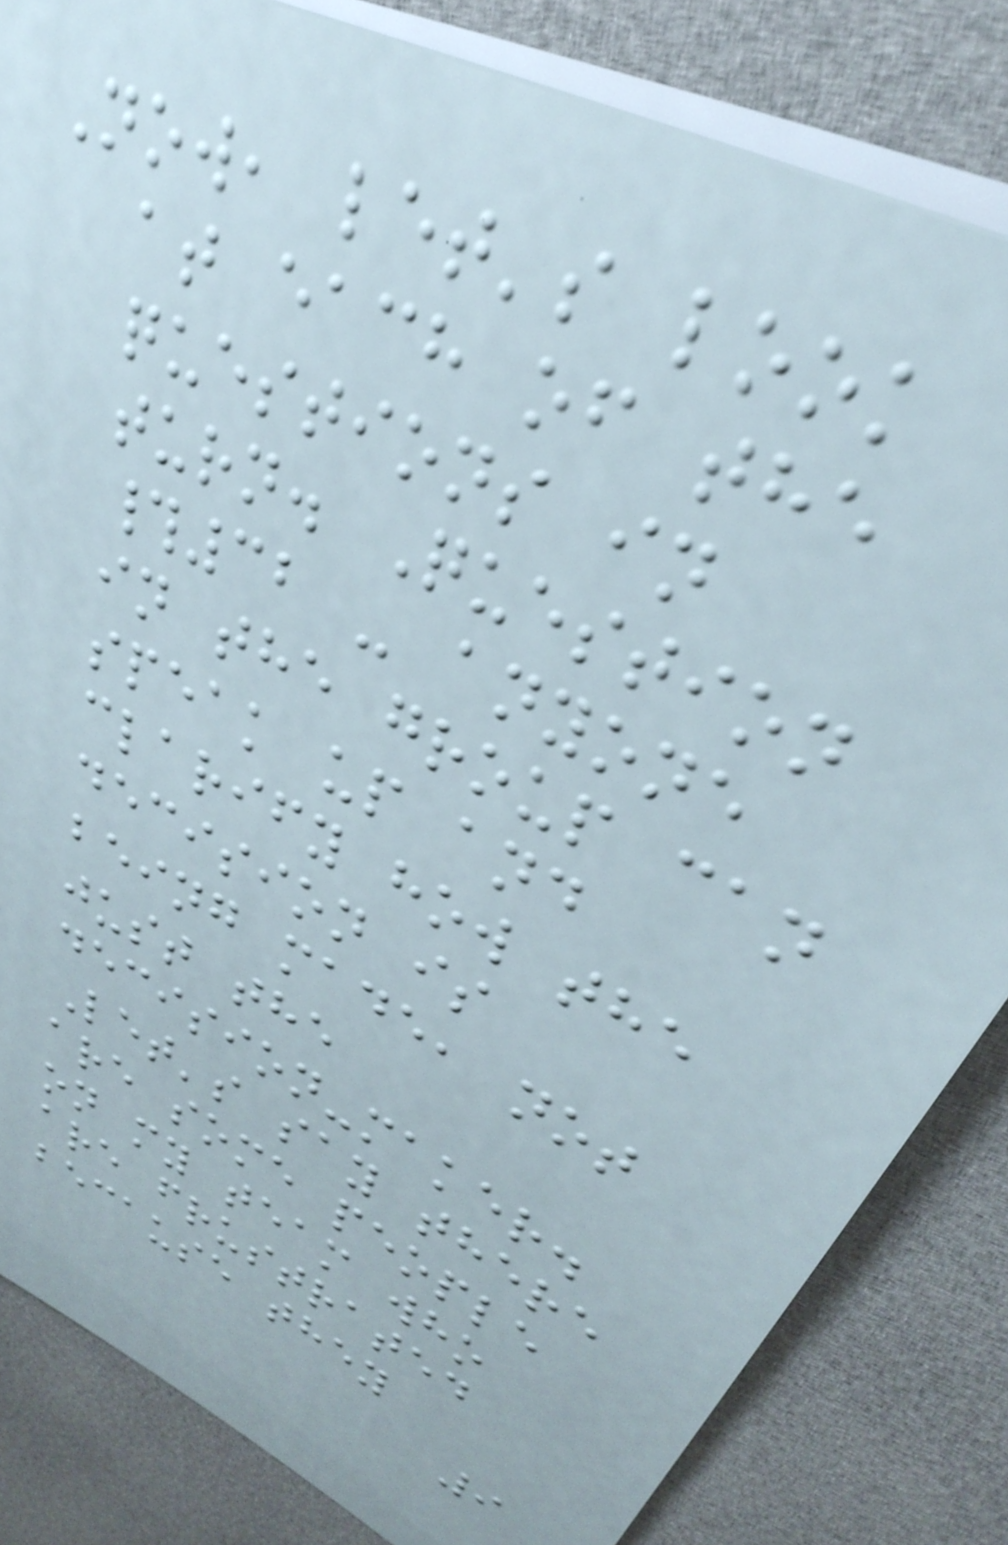Now, let's look
at each of the
questions in
turn. Question
#32 - anyone
in the group can
speak up and
clarify how the
decision is
being made, not
just the
decision-maker.
Let's say there
are some people
on my team who
are frustrated
because they
9
